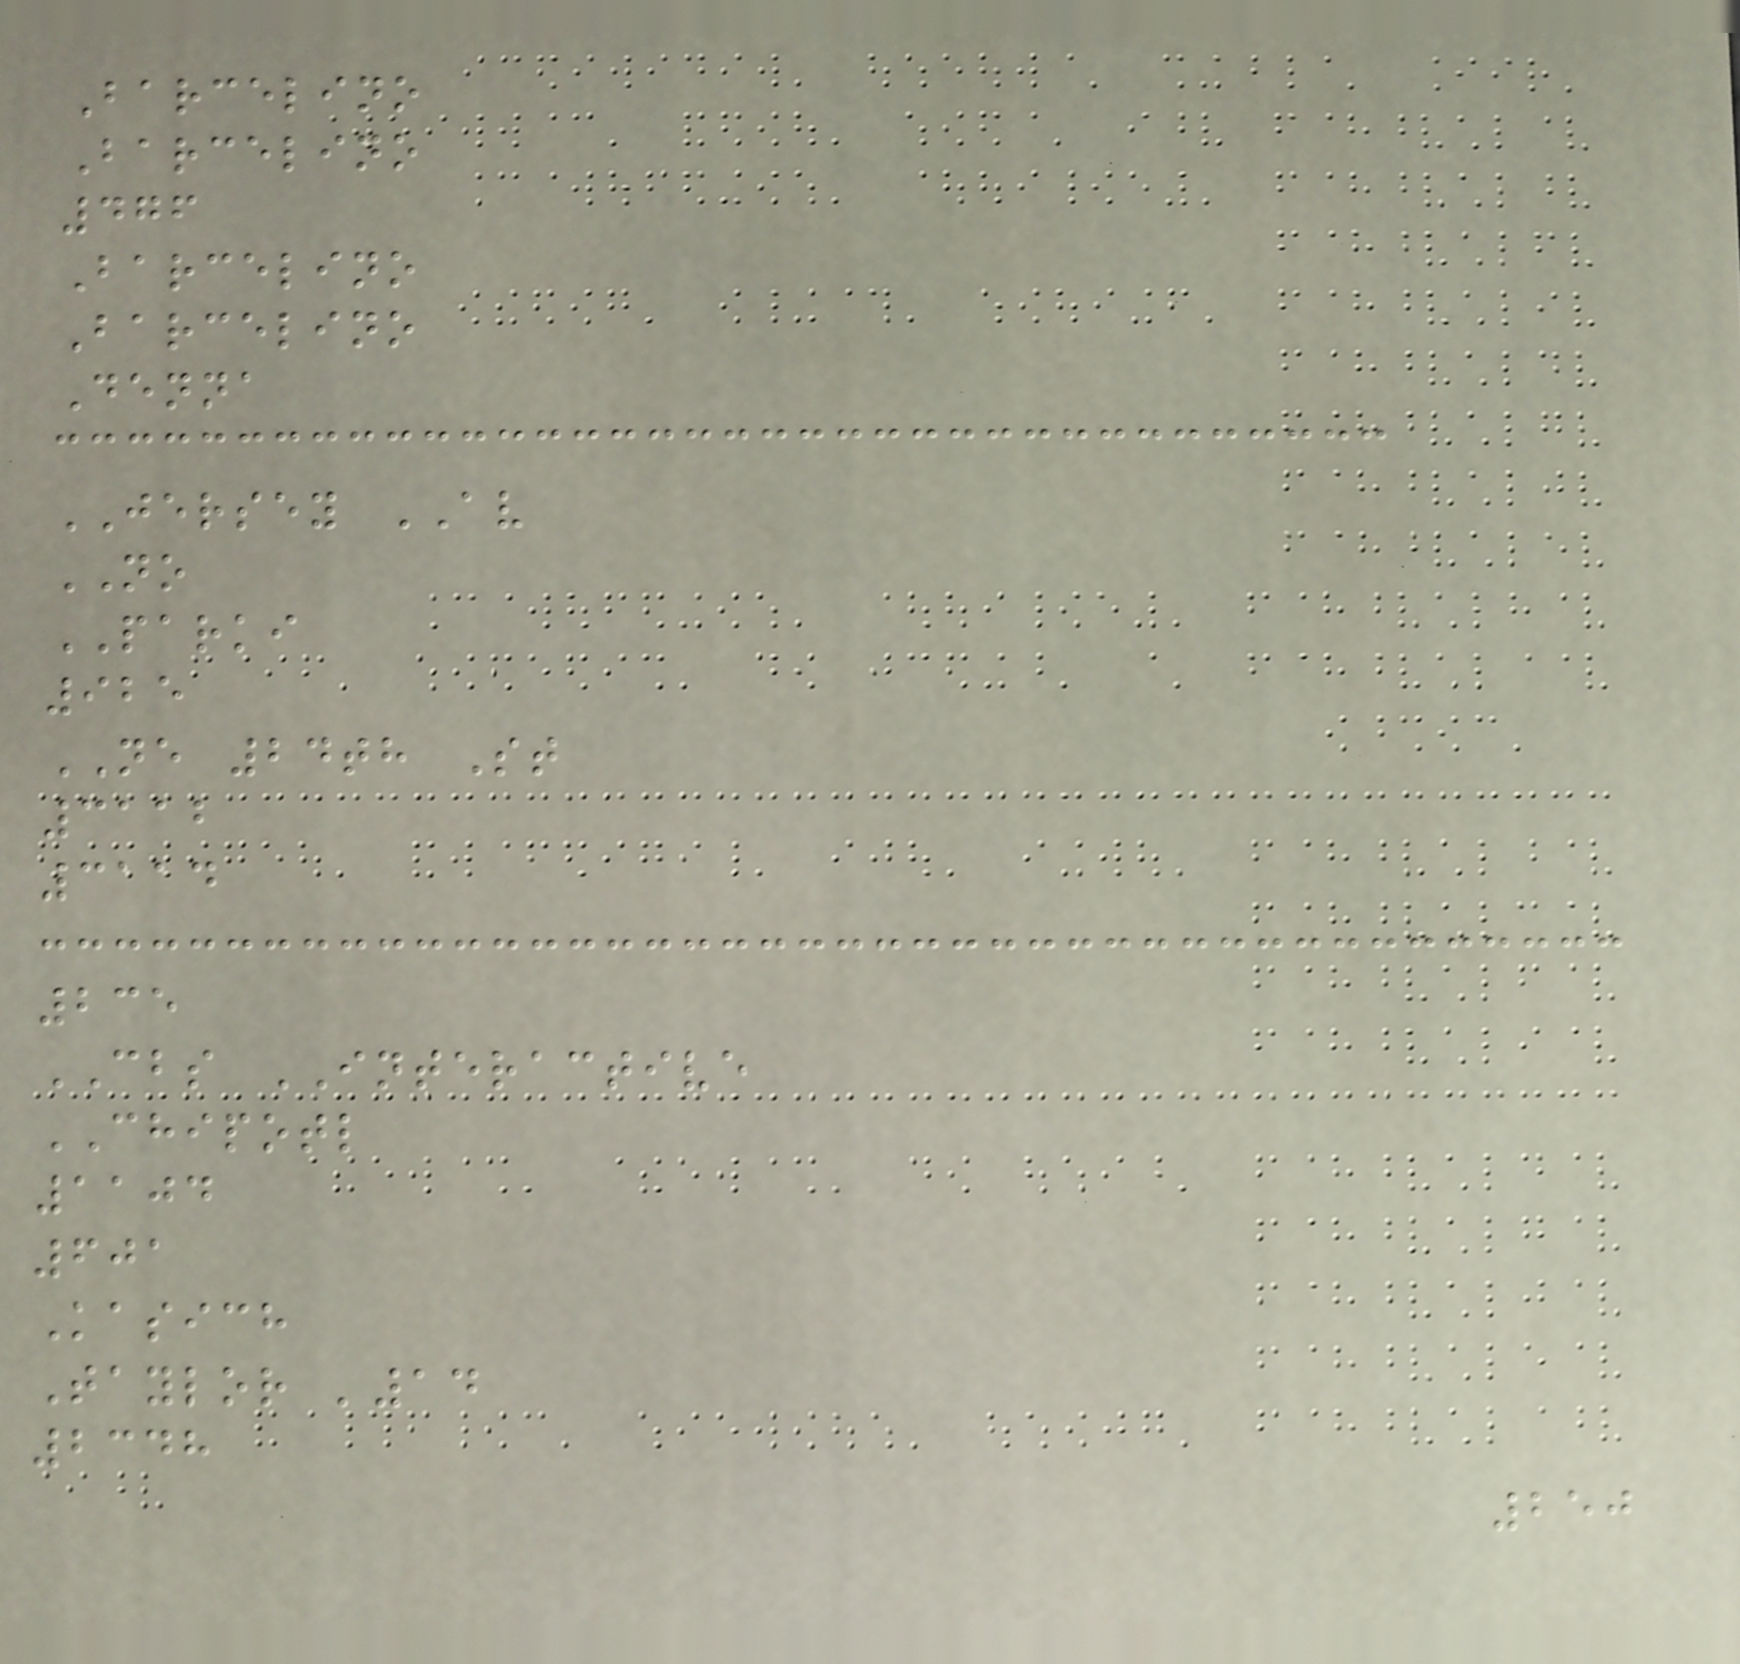Barcelino
Barcelino
476
Barcelino
Barcelino
Denna
JERSEY AV
NO
PARKI
925
NE 24th St
3112
3114
235
CBS INTERACTIVE
CHIPOTL
1104
601
Kasich
Taylor '14
2348
250
